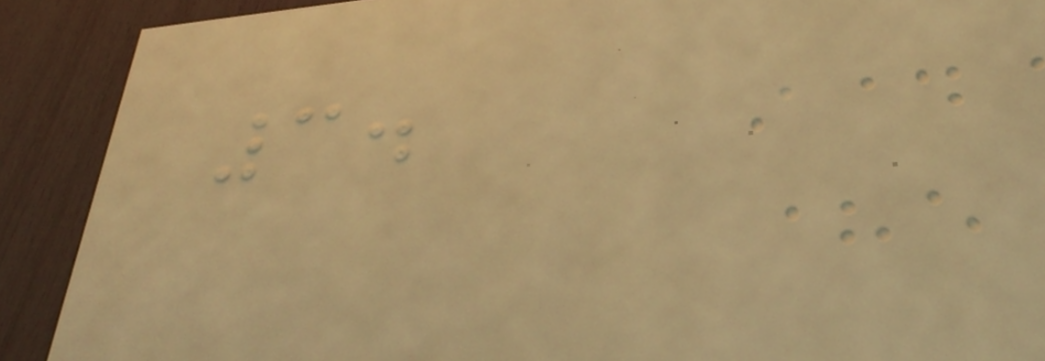3.
